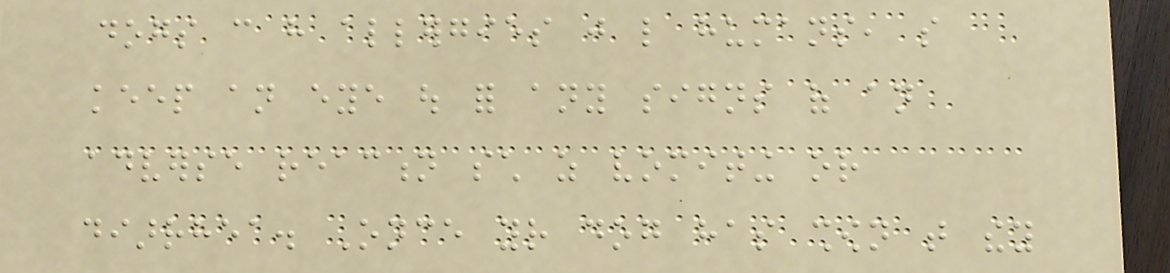dogs can have allergies just like humans, so
keep an eye out for any signs of an
adverse reaction such as vomiting or
diarrhea. Once your dog has shown that they
